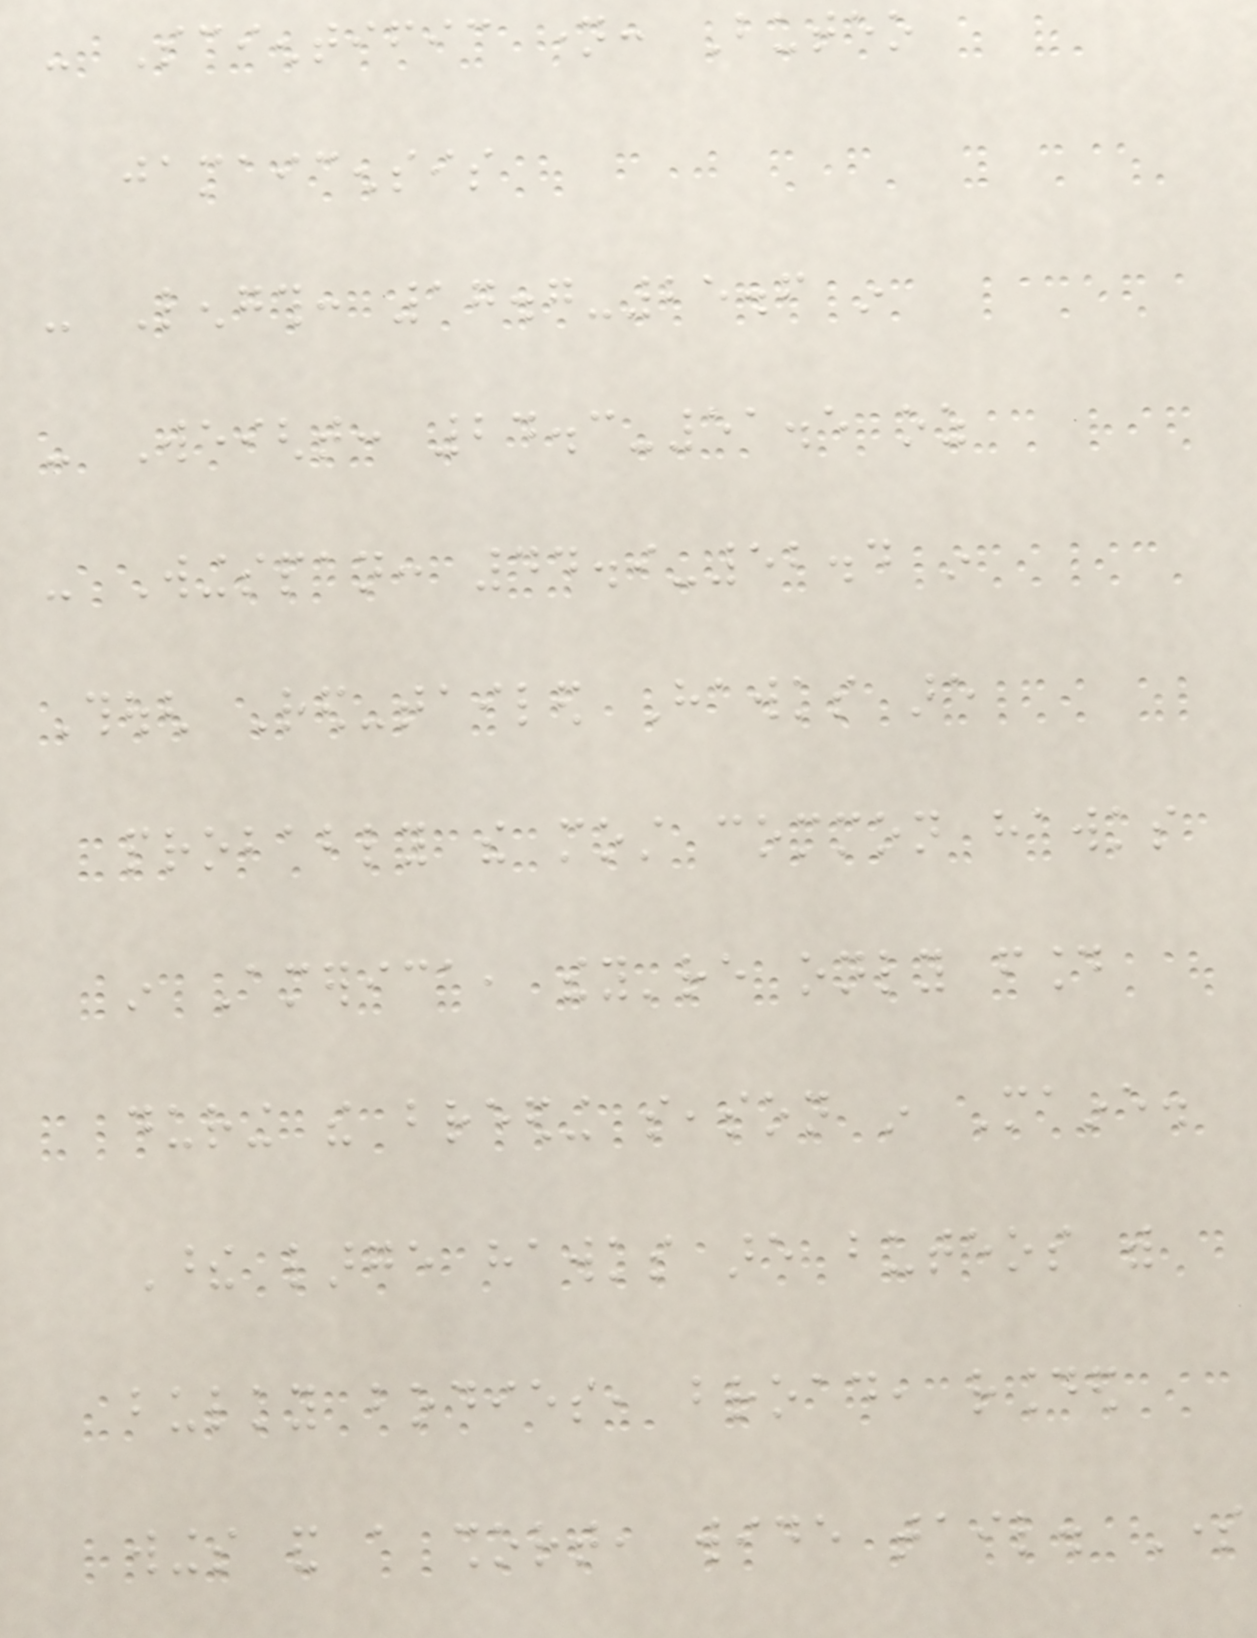- Scientific name: Buteo
jamaicensis
- Length: 17.7-25.6 in
- Weight: 24.3-51.5 oz
- Wingspan: 44.9-52.4 in
Though Red-tailed Hawks are
probably the most common hawks
in America, they're only found
during the breeding season in Maine.
These large hawks are buteos with
bulky bodies, broad, rounded
wings and a short, wide tail. Some
